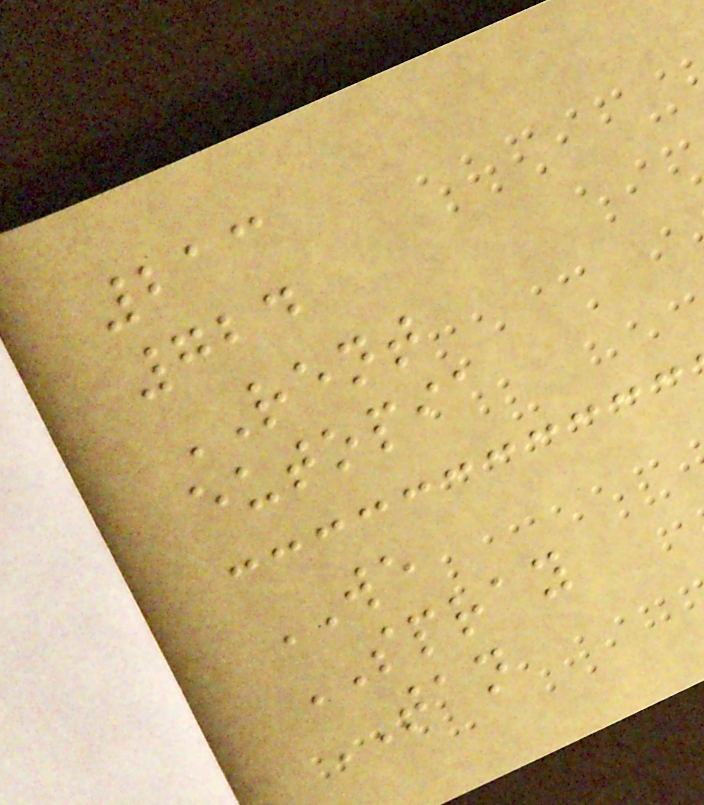213
724
RENT
eutopia
WE
SPRAY
TAN
